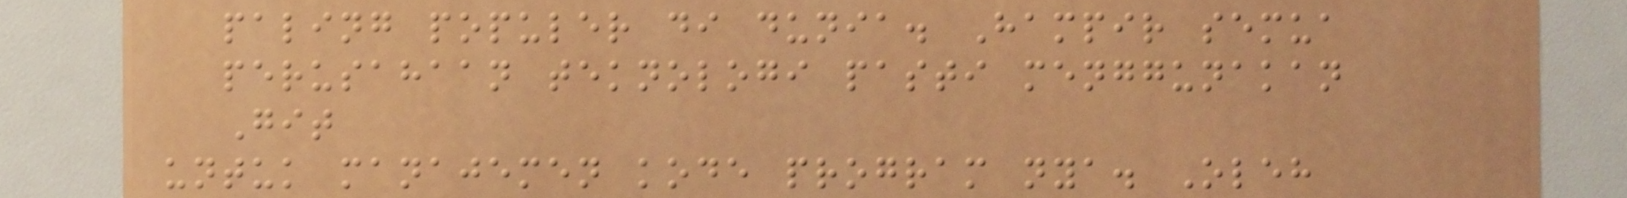paling populer di dunia. Hampir semua
perusahaan teknologi pasti menggunakan
Git
untuk manajemen kode program nya. Oleh
